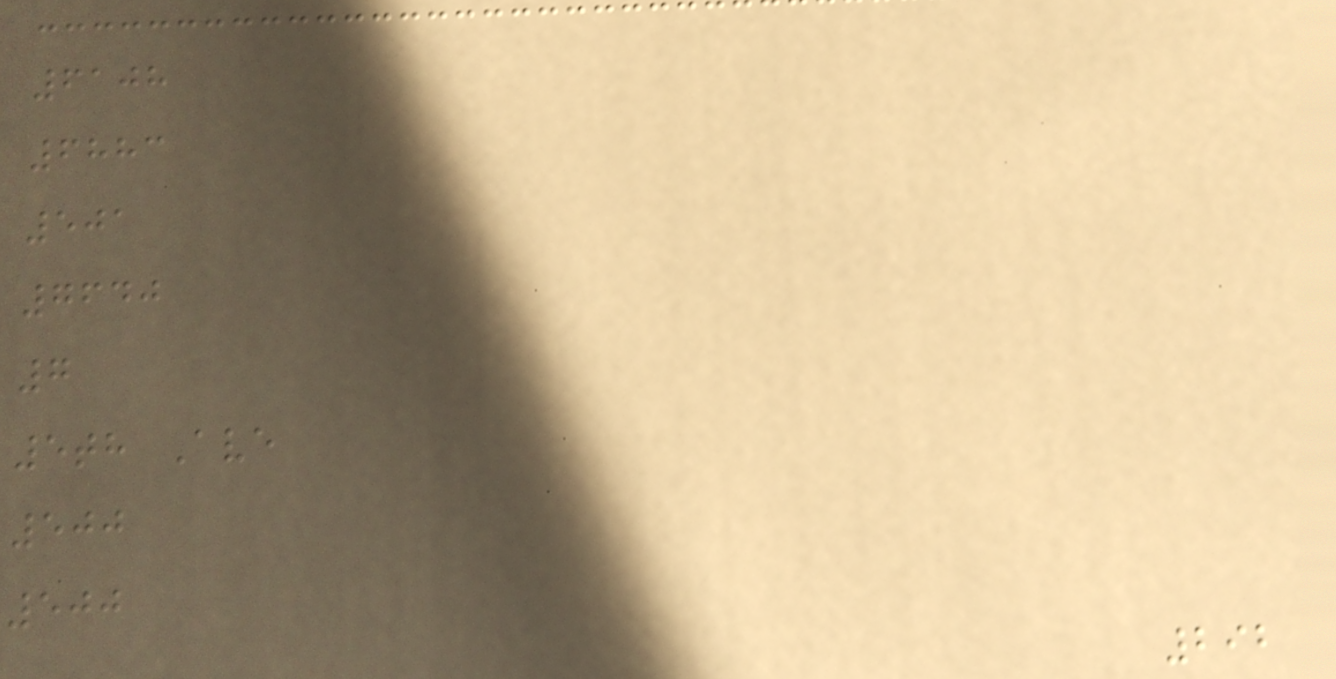6108
6883
501
7640
7
5th Ave
500
500
292
